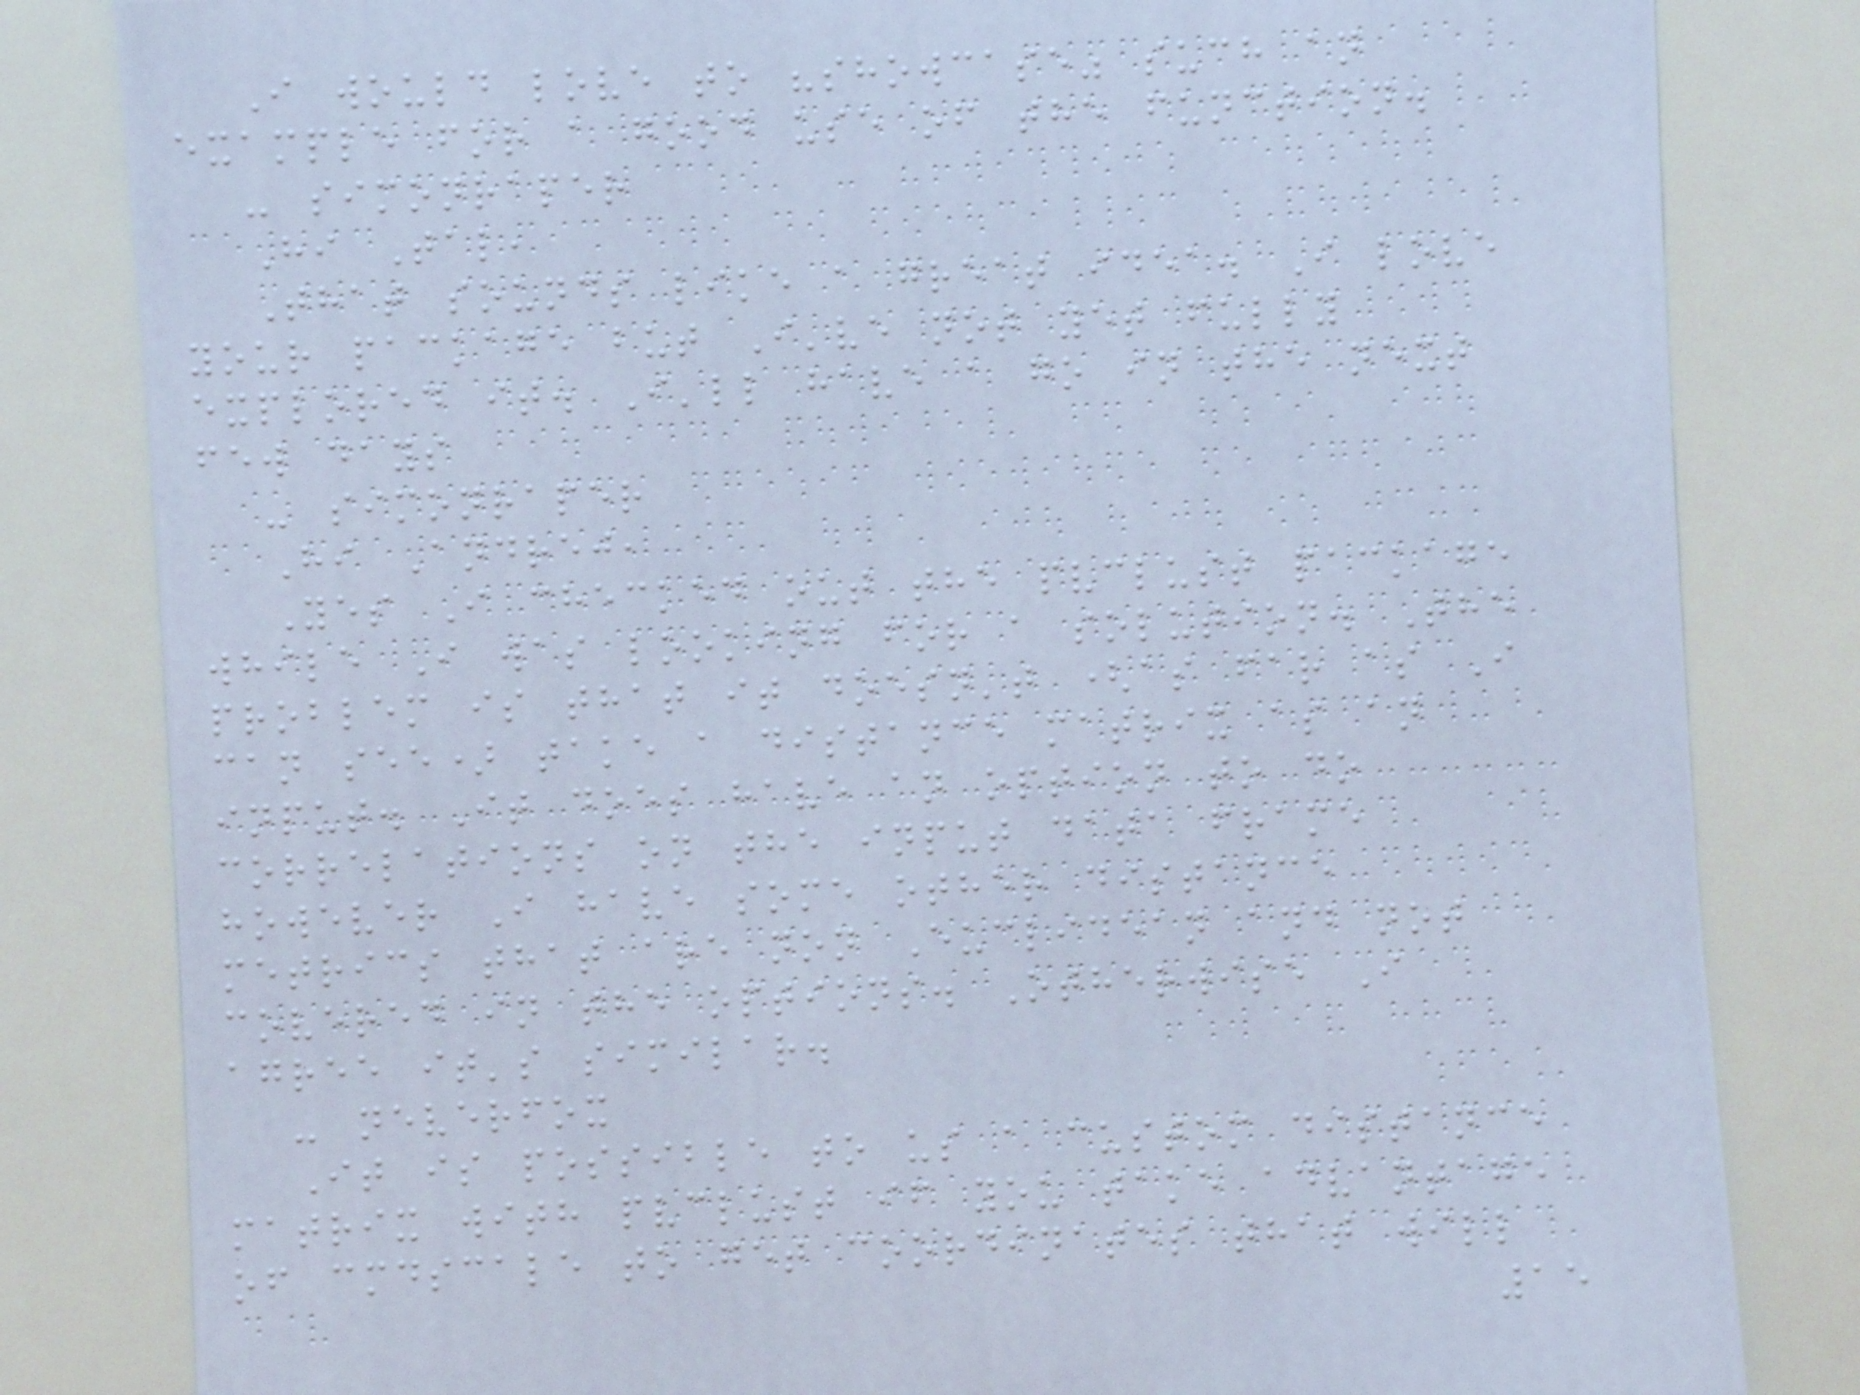I would love to "showcase" such an
example for a good use of the function.
- simonraper
Hi Tal,
That sounds like a great idea. I love
your package but I've not yet fully
explored it. I'll have a go in the next
few days
- simonraper
Hi Andrej,
Yes I checked out the pvclust package
while I was looking for a solution. The
problem is that it doesn't (as far as I
can see) take a distance matrix as an
input. It does have an option to do
correlations on the input data frame
however I have some other distance
metrics that are non Euclidean and not
covered in the options. Otherwise I
agree it's similar.
- neverfox
It is possible to us a custom distance
matrix with pvclust if you take advantage
of cmdscale to get coordinates that will
15
